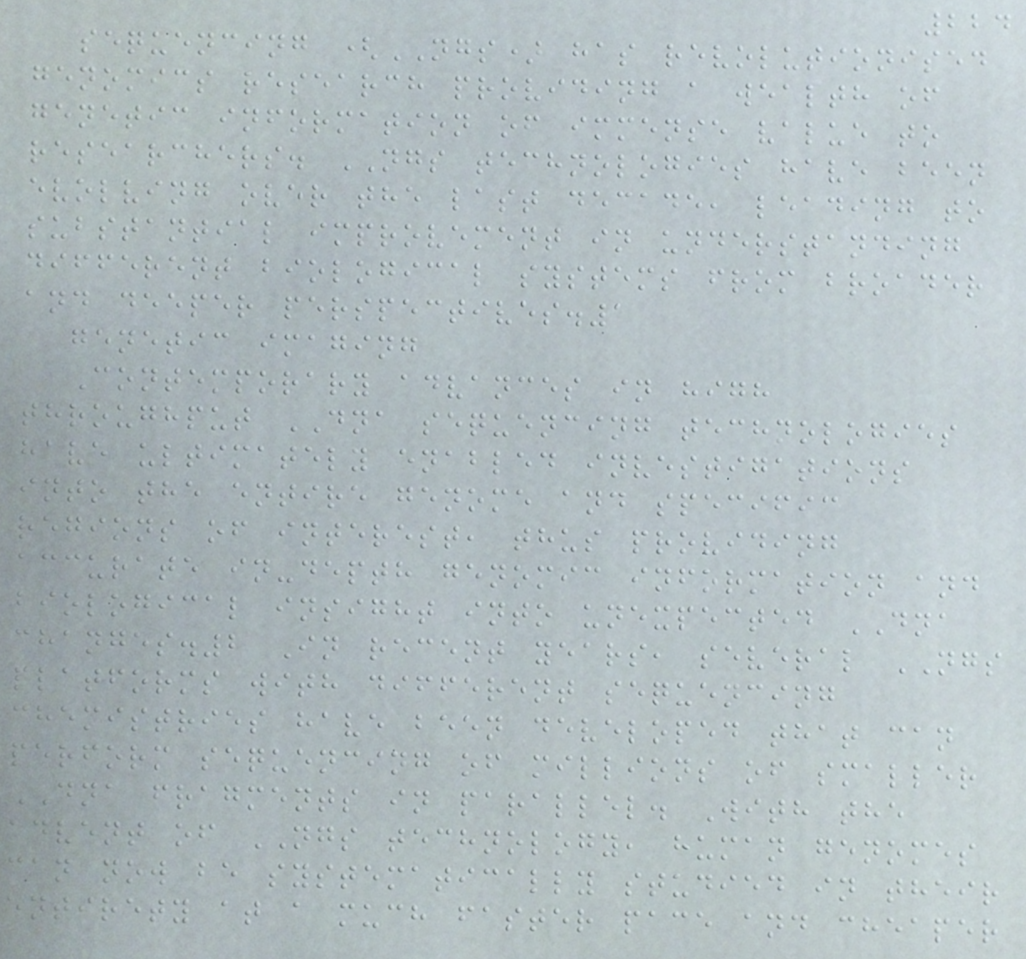224
sequencing (NGS) has revolutionised
genomics research providing a wealth of
genetic information of immense value to
researchers. NGS technologies have been
evolving over the last decade, leading to
substantial improvement in understanding
different biological systems from broader
and deeper perspectives.1
genetic imaging
Contemporary advances in high
throughput DNA sequencing technologies
have ultimately enabled investigations
into the entire genome and specific
regions of interest, thus providing
accurate in-depth genomic information and
biological insight into unexpected DNA
changes.2 In recent years, several NGS
platforms with different sequencing
chemistries have been developed that can
perform sequencing of millions of smaller
DNA fragments in parallel. With the
advent of NGS technology, human genomes
can now be systematically studied in their
entirety at a much faster pace and cheaper
